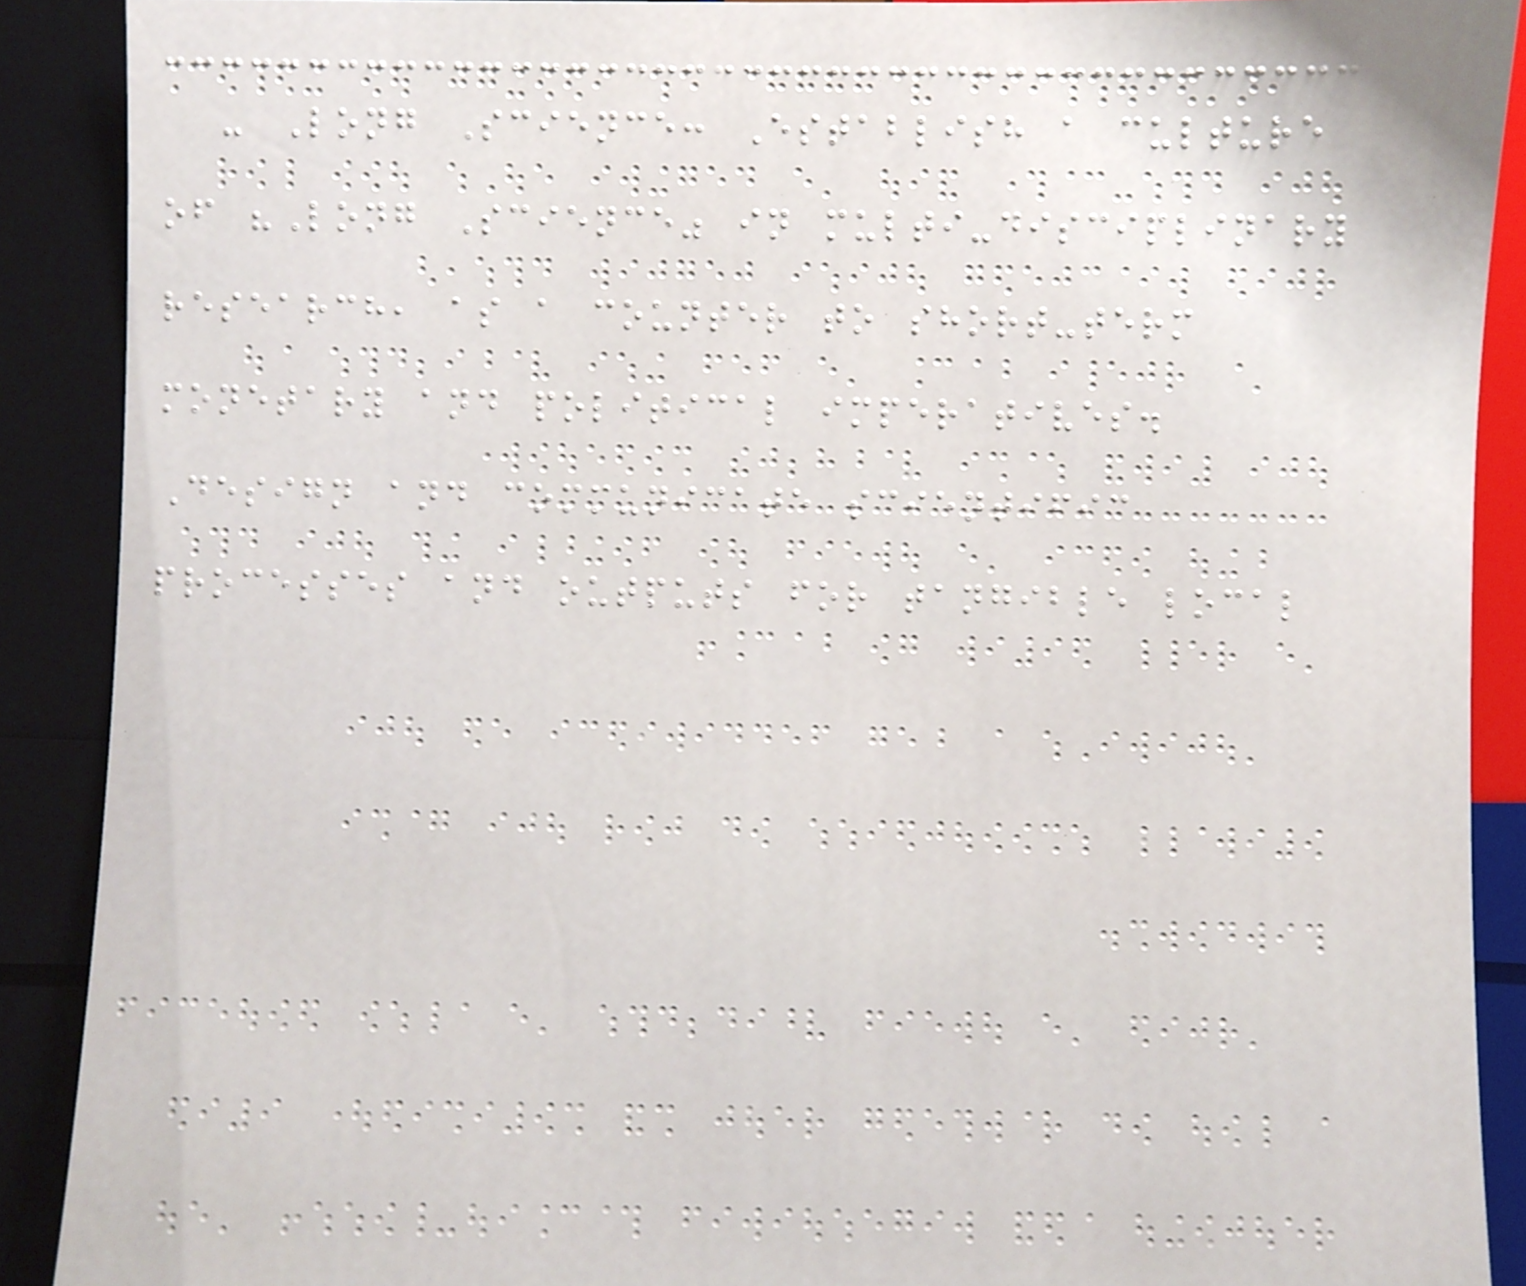- Long Science: Establish a culture
of "Long Science" in multi-disciplinary
research, as a counter to short-term
monetary and political imperatives.
Design and communicate scientific
processes and outputs for tangible local
